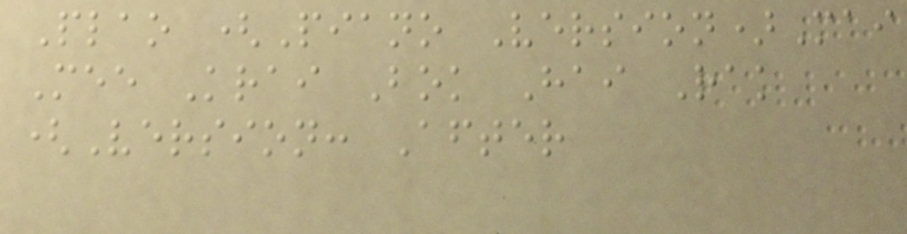Plao (Piano Version)Mai
Mee Krai Bok Hai Rak
(Version: After
